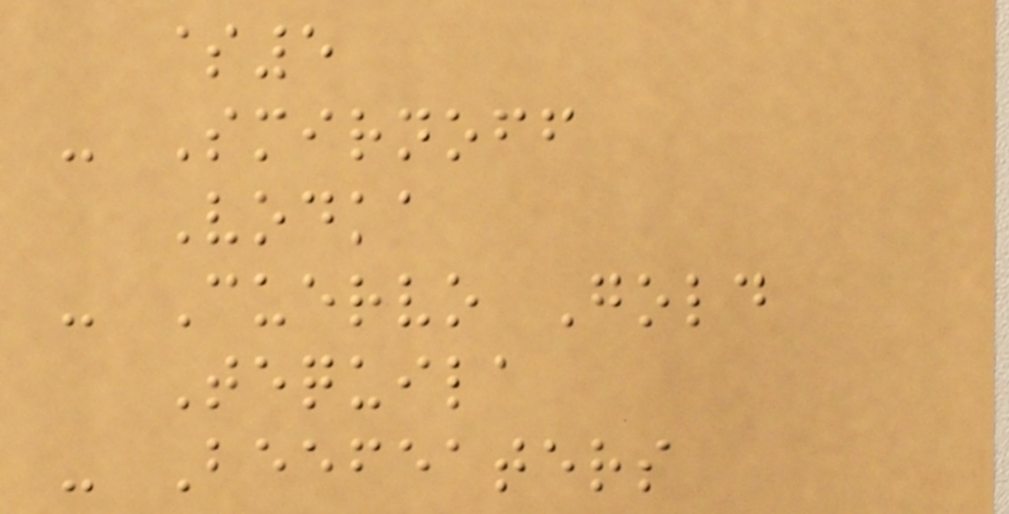$5
- Smirnoff
Vodka
- Cuervo Gold
Tequila
- Beefeaters
